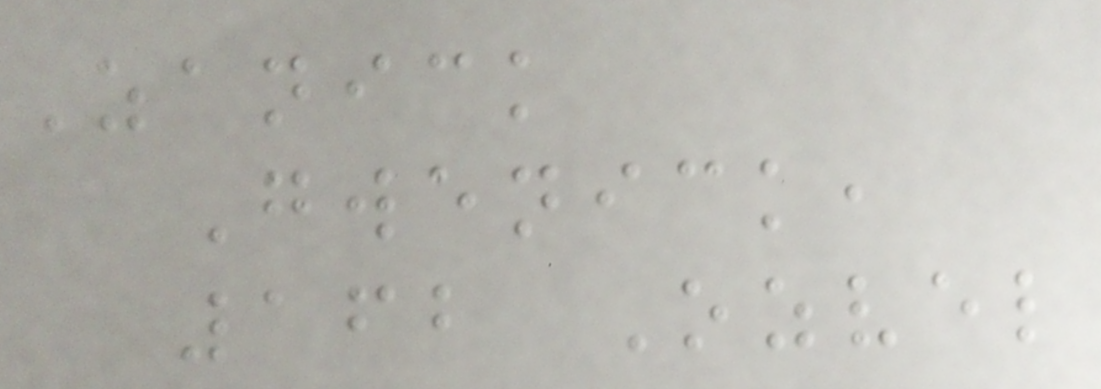Zanick
Gwenick,
162 Ozvel
